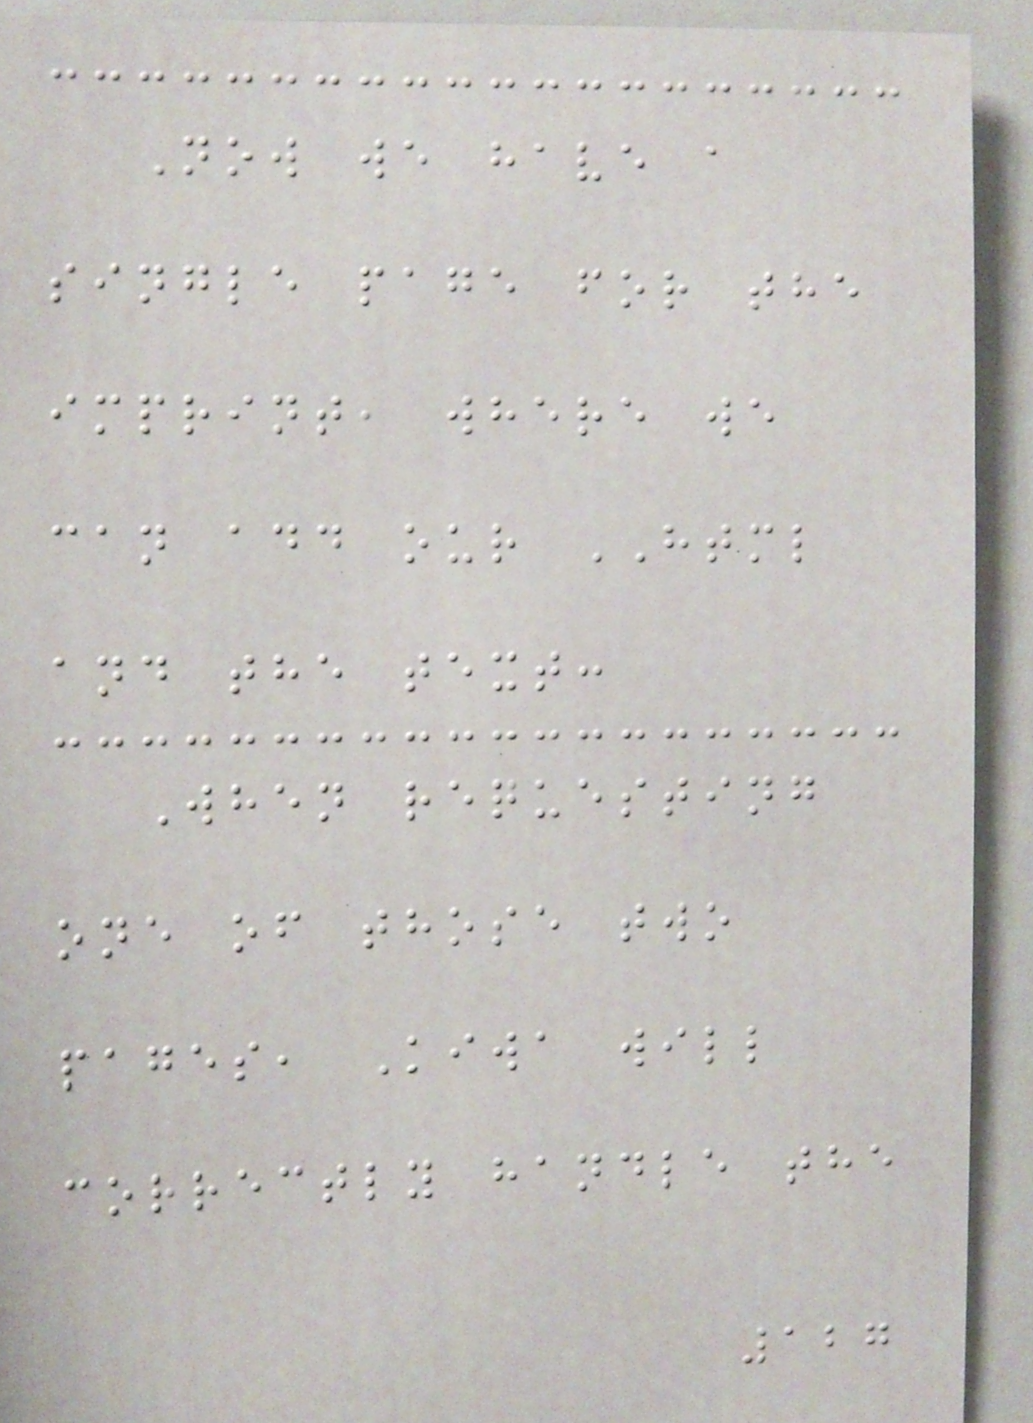Now we have a
single page for the
imprint, where we
can add our HTML
and the text:
When requesting
one of those two
pages, Kiwa will
correctly handle the
127
